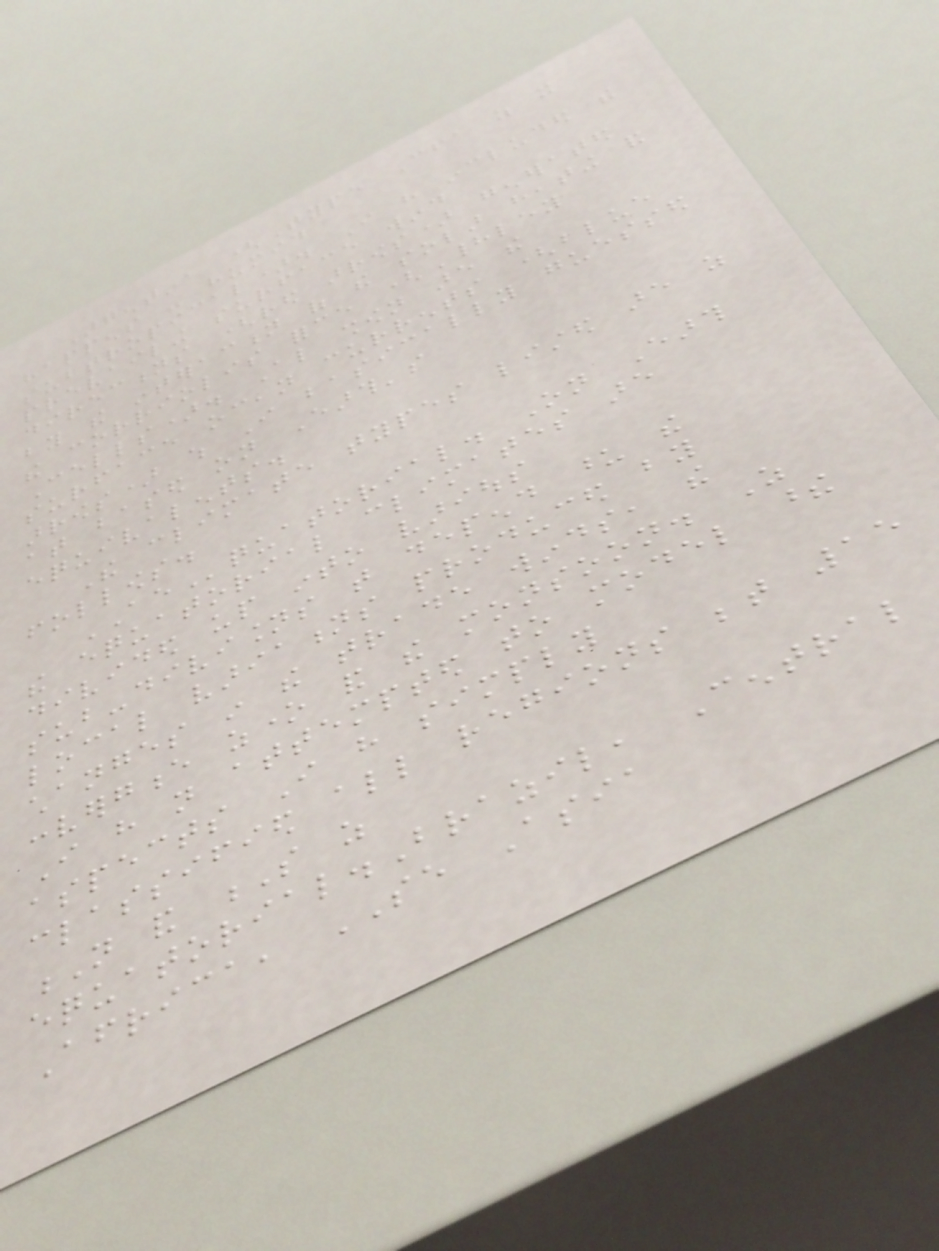Argentina (Type Cfa as it
happens - humid
subtropical). I have included the
prevailing surface wind
directions (red arrows) generated
by the interaction of the solar heating and
the corriolis force (Hadley
Cells). Also shown are the
surface ocean currents (blue
arrows) which I basically guessed
at based on Earth's
equivalents.
The climate types listed are as
follows.
AEquatorial. On Earth
the equatorial climates are
divided up into various
sub-divisions that depend upon the
local variations produced by
changes in the trade winds, the
convergence zone and the monsoon. As
I have not attempted to model these
aspects I have simply
classified all regions between 15
N and S as
equatorial.Brazil, Central
Africa, SE Asia
